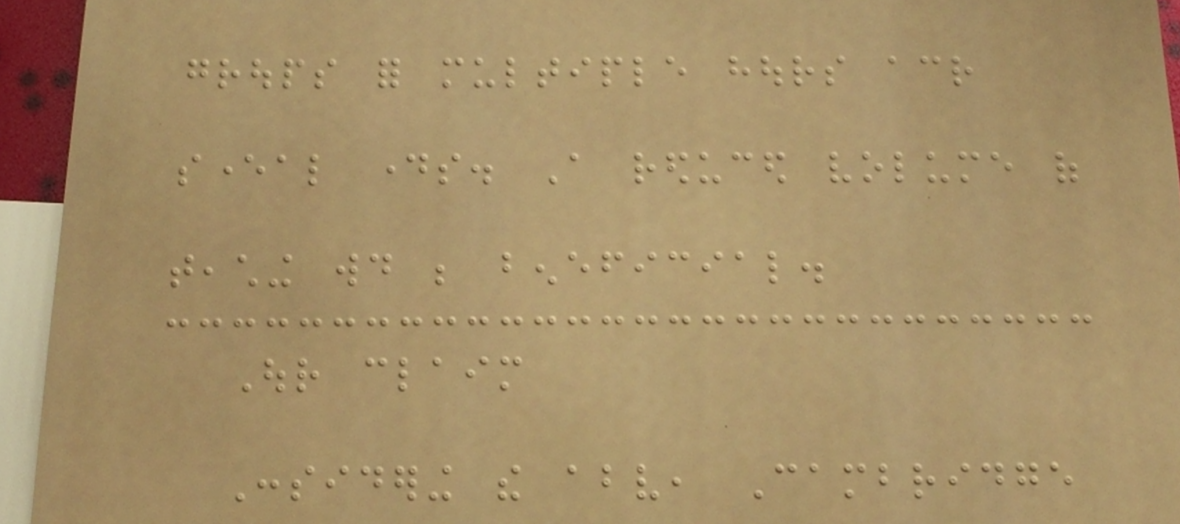groups for multiple hours across
several days. A reduced volume of
teaching would be beneficial.
Our claim
Considering the above, Cambridge
